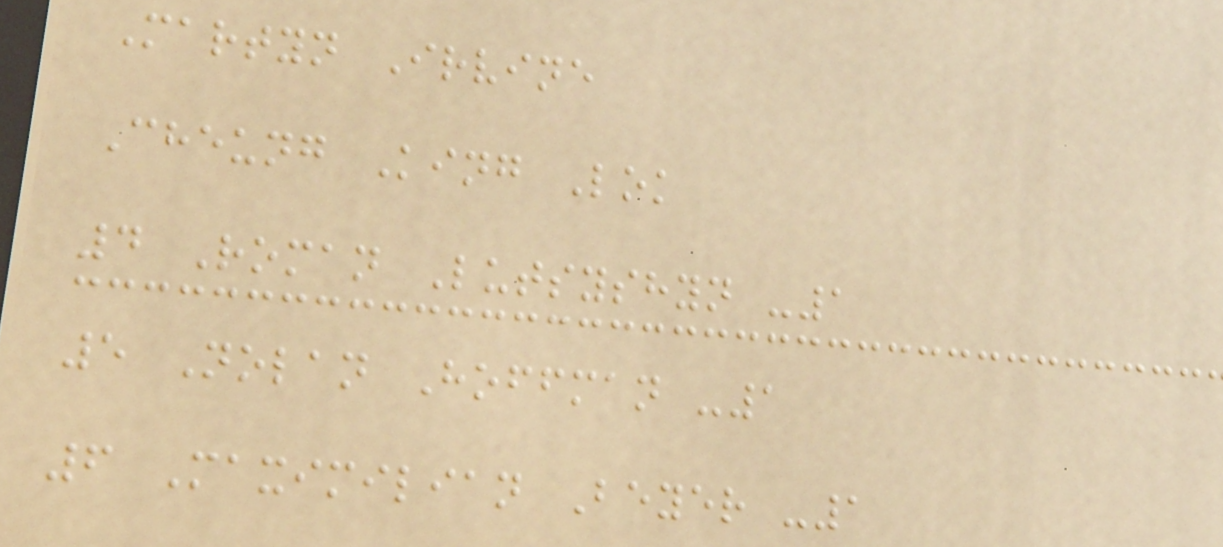Martyn Irvine
Cheung King Lok
4 Roman Lutsyshyn -1
5 Nolan Hoffman -1
6 Maximilian Beyer -1
